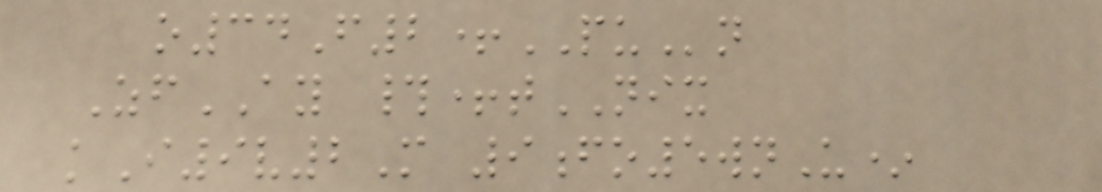o34F2+PUn
ZfAY #+tNIX
kI9v2M 9fo5wnU*
